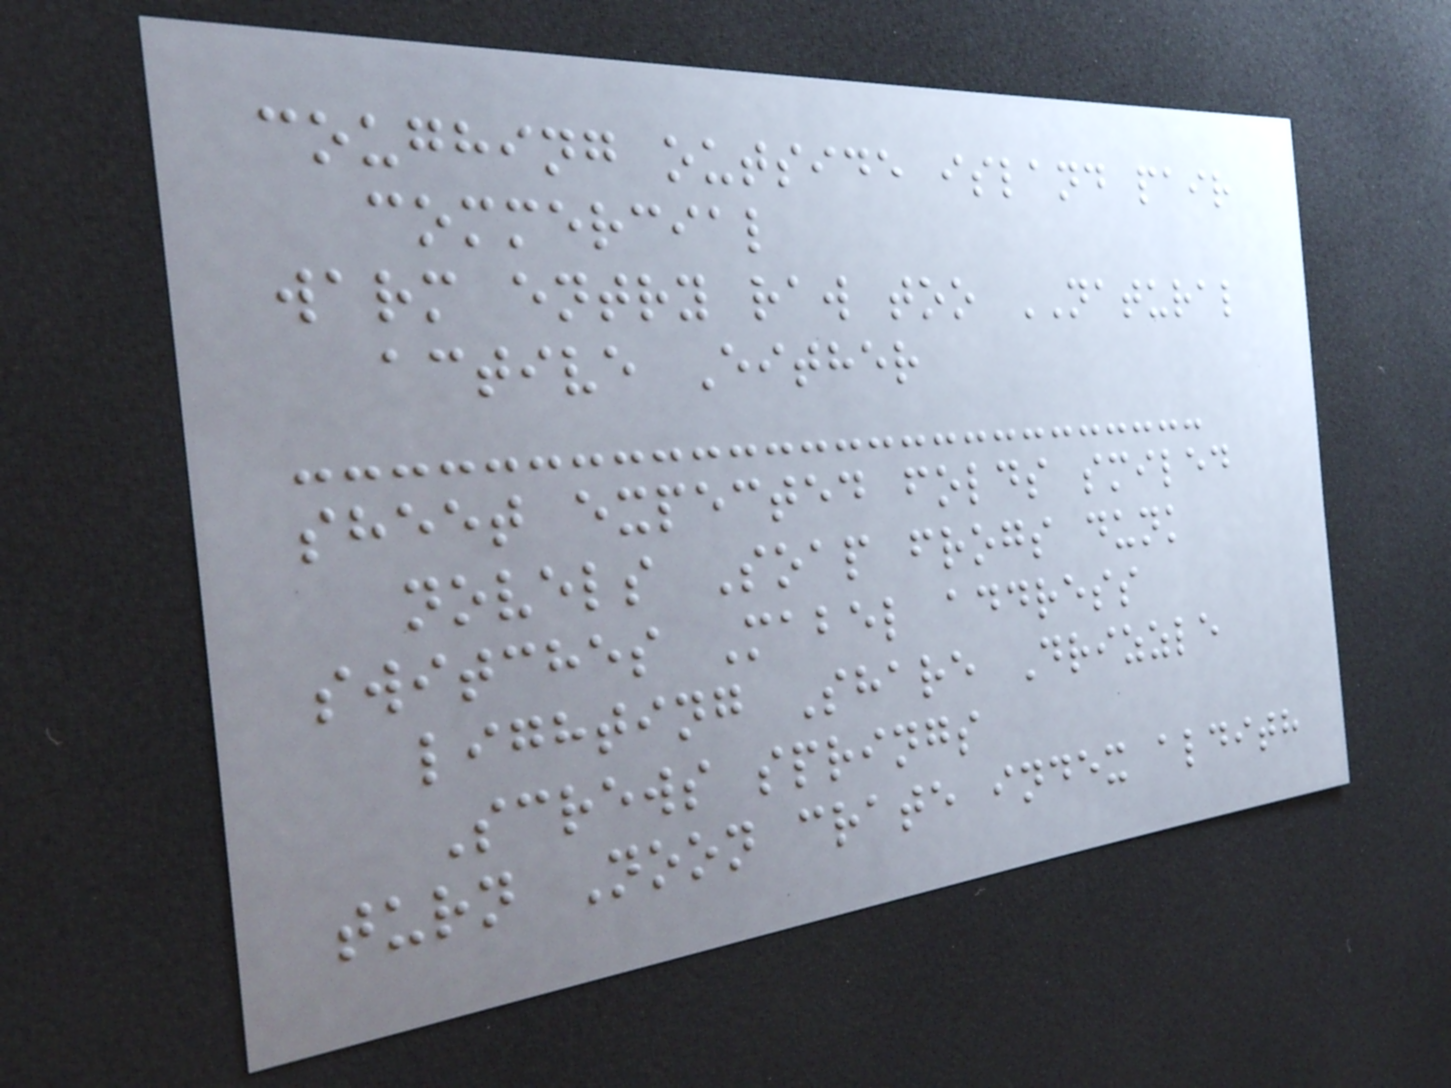coughing outside island pair
commercial
warm entry raw too NATURAL
active Either
sheet expected folds smiled
novels Soap frogs dunk
switches Mabel address
lighting Share Drizzle
Screws springs
turn Noon crate index aldith
